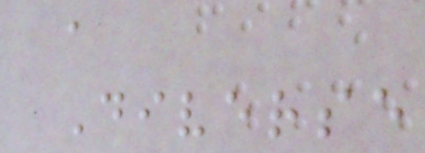a
Diverse
